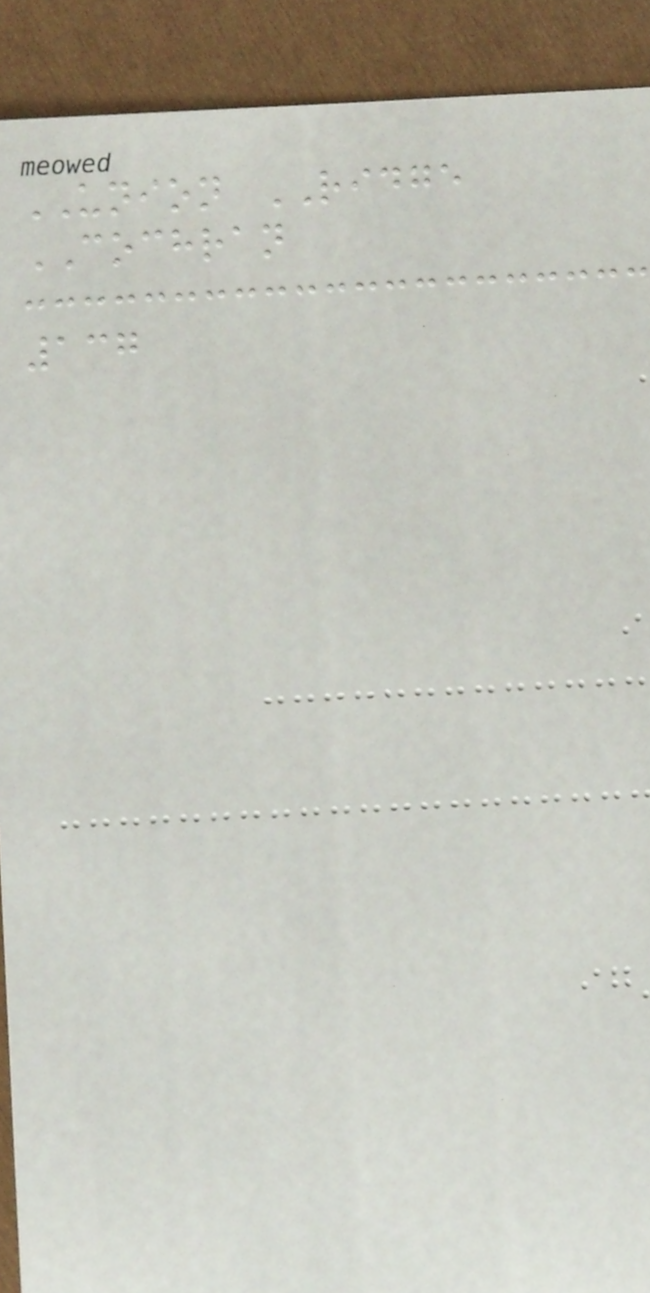UNION RIDGE
COCHRAN
137
